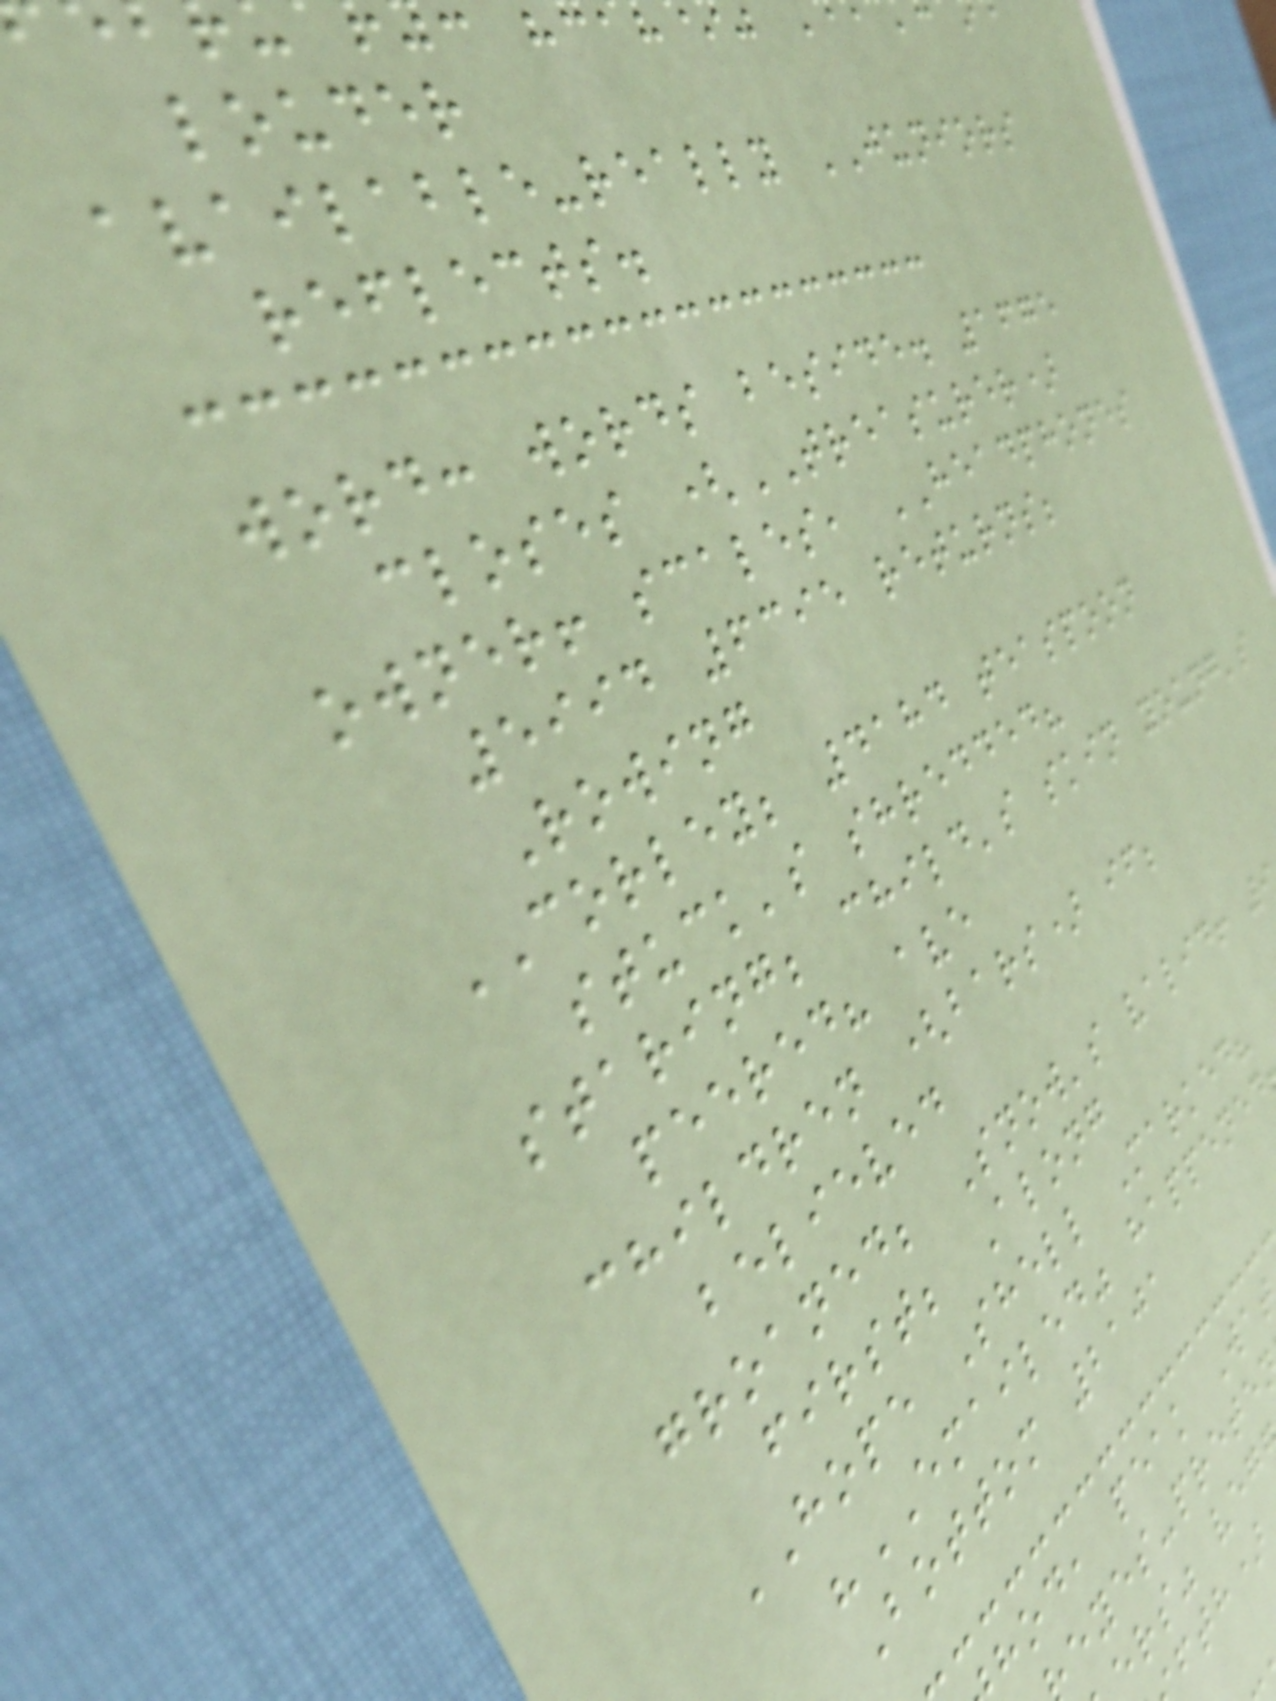louder
available-really JUNIORS
reflects.
word: words beside. 1675
closes (TREASURER)
owner! scales, HEADPHONES
5994 6395 returns;
Rowing
CORLEY; 4184 teaspoon
stuck's shredded?
staring; child's skin young's
peered? ave
children (bars) if;
believed
groaned; Snow's valid!
first; Along
HOPE Shell Marked?
"EMAILED" happened
Bottom 2101
hod, peak Wa
ers" veg
